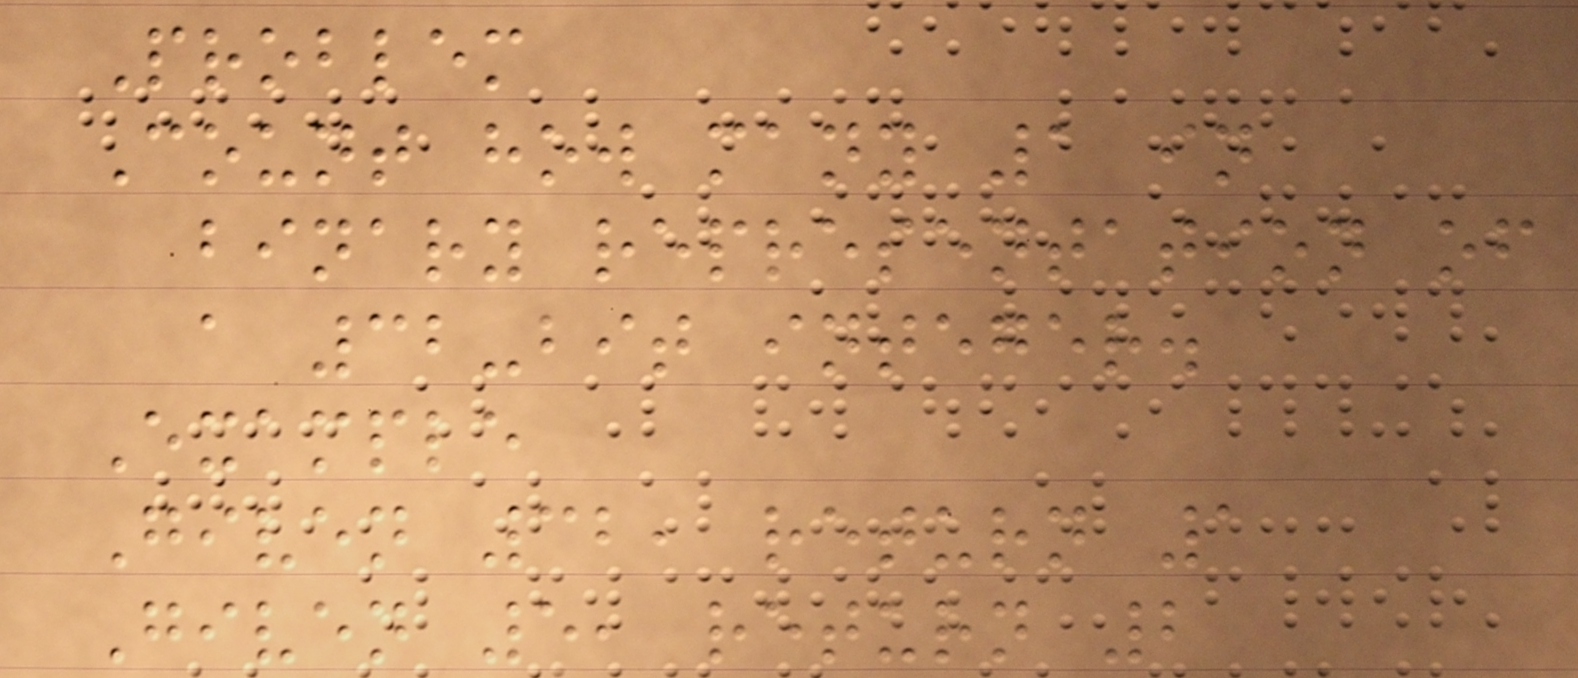Problem
Count how many 1 in
binary representation of
a 32-bit integer.
Example
Given 32, return 1
Given 5, return 2
